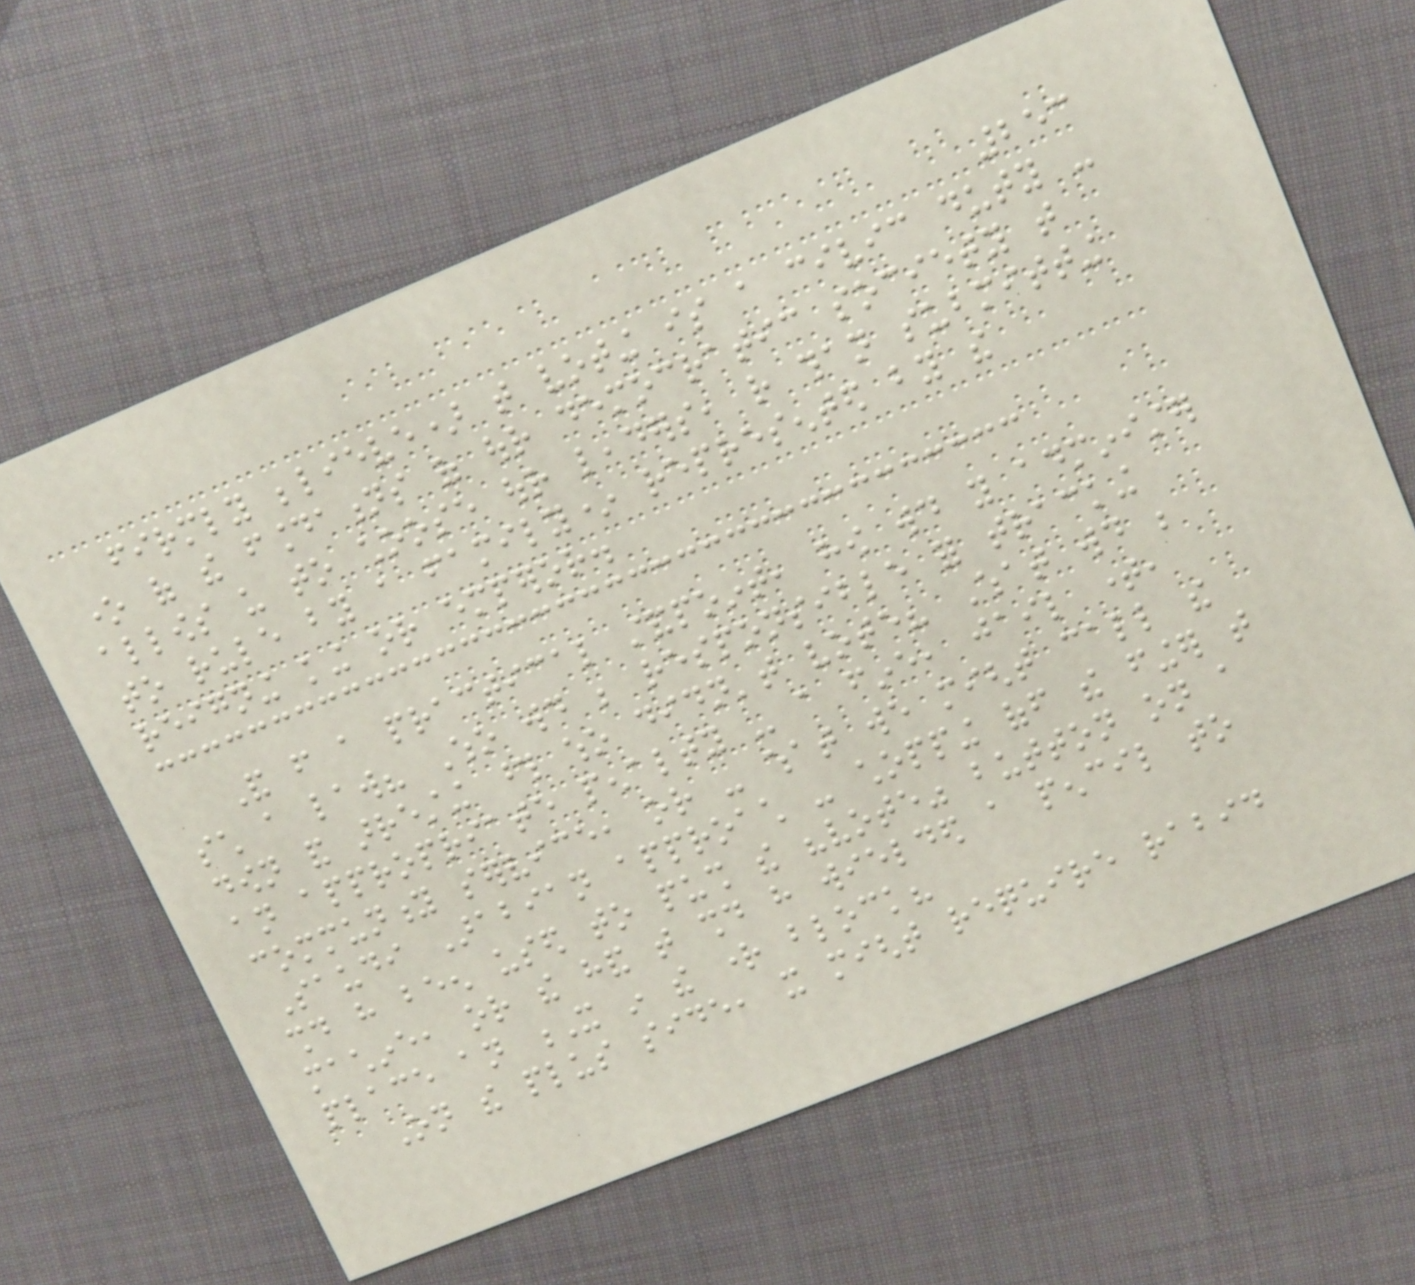253
firmly believe) that voting is a civic duty -
one of the foundations of our democratic society that
allows us to choose our leaders, rather than submitting
to rule by a family* represented by the
reigning king or emperor.
And from a practical standpoint, how would you administer
such a law? Who would be responsible for tracking
down and arresting those who didn't vote? What would be
an appropriate penalty - a fine, jail time,
community service, or - what we might call the
Saudi Arabian approach - chopping off the finger that
should have been used to push the "vote" button on a
machine, or the hand that should have wielded a pencil to
place an X in the right block?
On the plus side, it might require rabid
